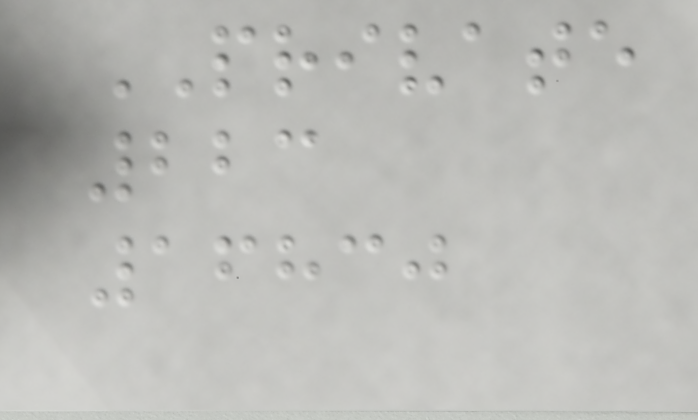PRIVATE
223
16830
